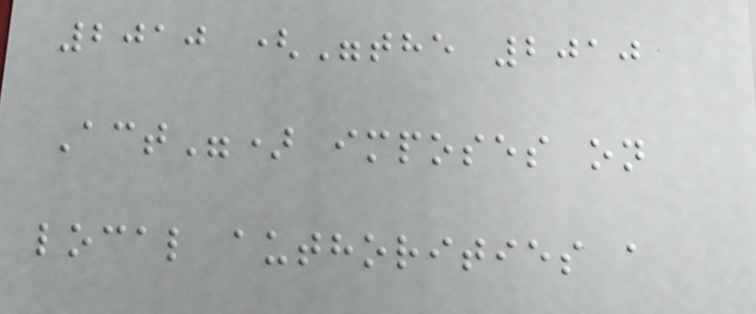2010 ("the 2010
Act") imposes on
local authorities a
